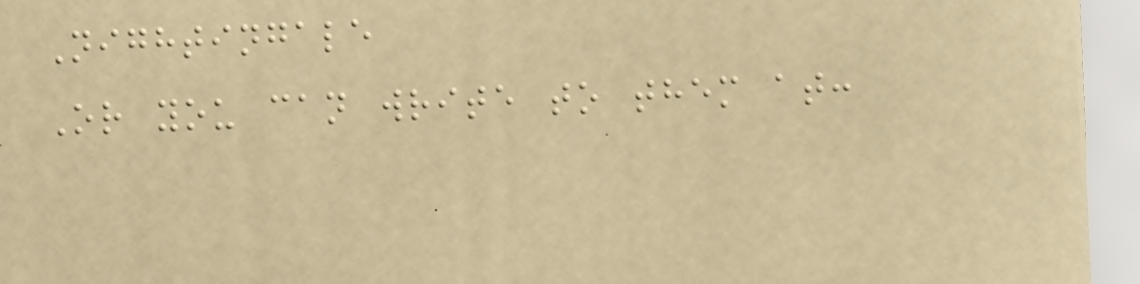Nightingale
Or you can write to them at:
